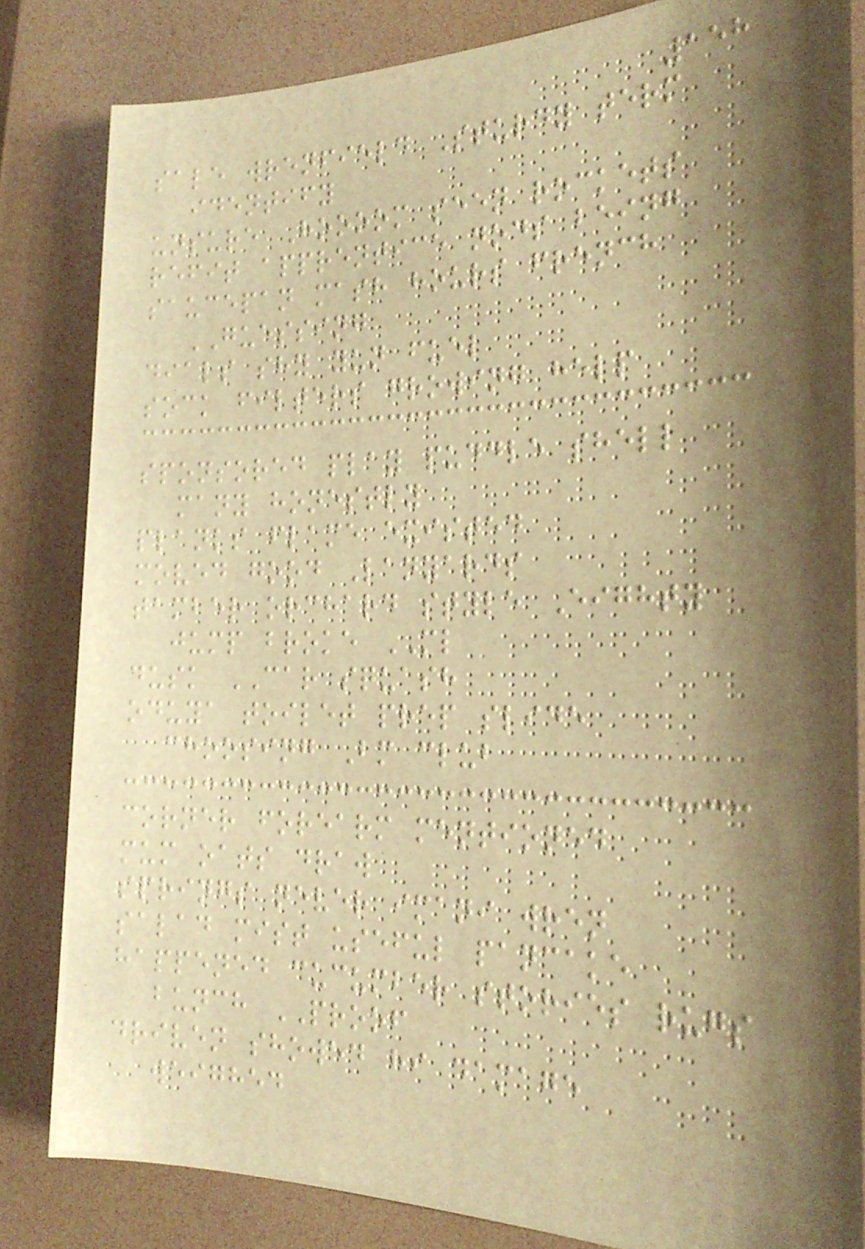158
sale wrenfield Sturdy term
identify
unsure Hoooom seen rockets
refit apprentice nods being
saucepan mash hours french
GUESSING
dials shy yun fuel
sock filters growing help
sponsored play puddle shell
many honestly
planks flame existed
moved good Lanyards
tamber orchard style Eighty
jump broke ML
dusk CAR squash
oduya toilet prep slide
choosing Bm club
corner forearm mentioned
mum oats draw
springs never imani wren
salad mist useful pancake
happened cucumber stories rugs
bunch PROOF
driven showed hi damage
weighed
